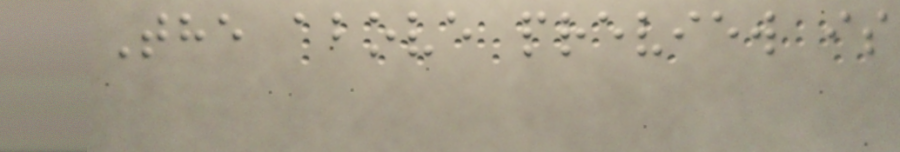The above preview is
